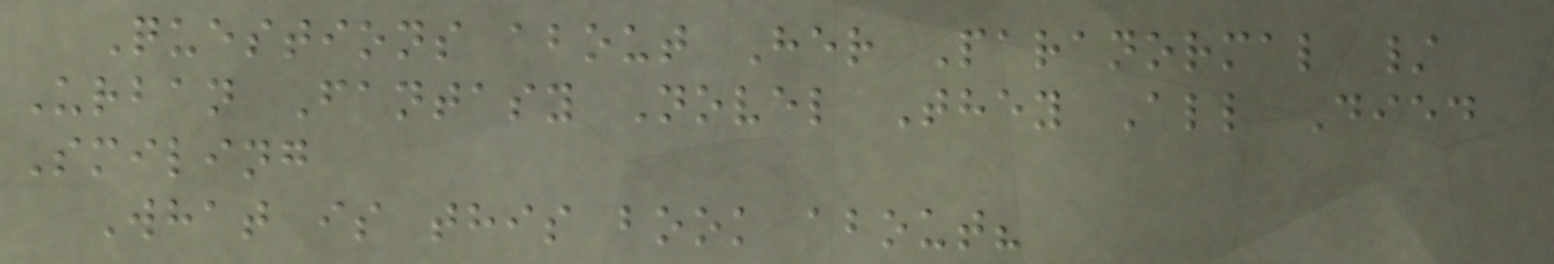Questions about Her Paranormal /
Urban Fantasy Novel They All Died
Smiling
What is this book about?
